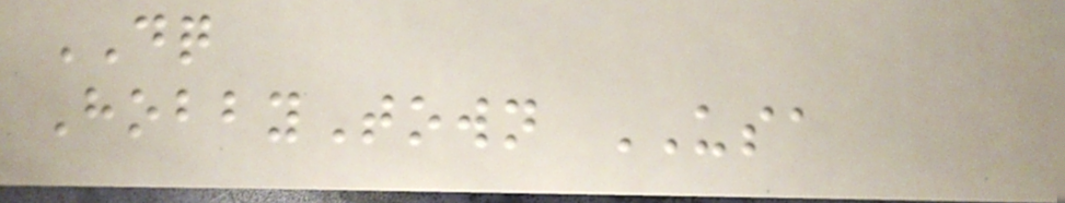DQ
HobbyTown USA
